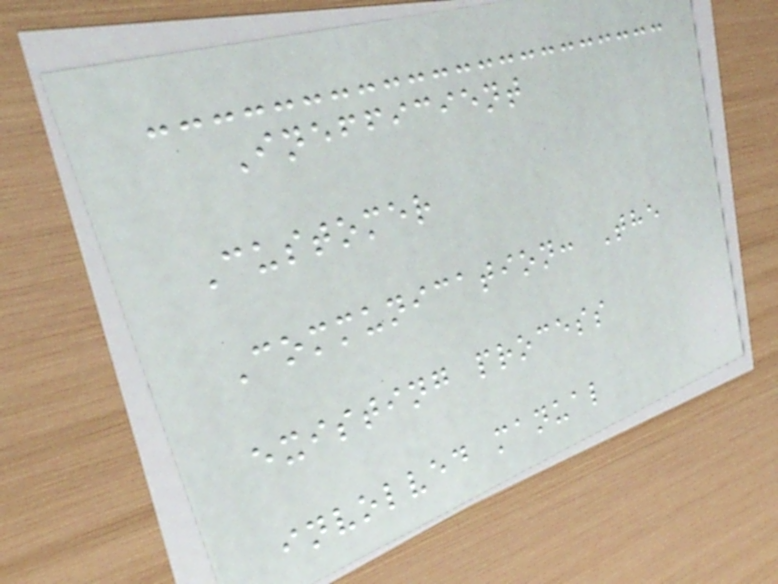Inefficient
Customer
Communication: The
existing process
involved manual
